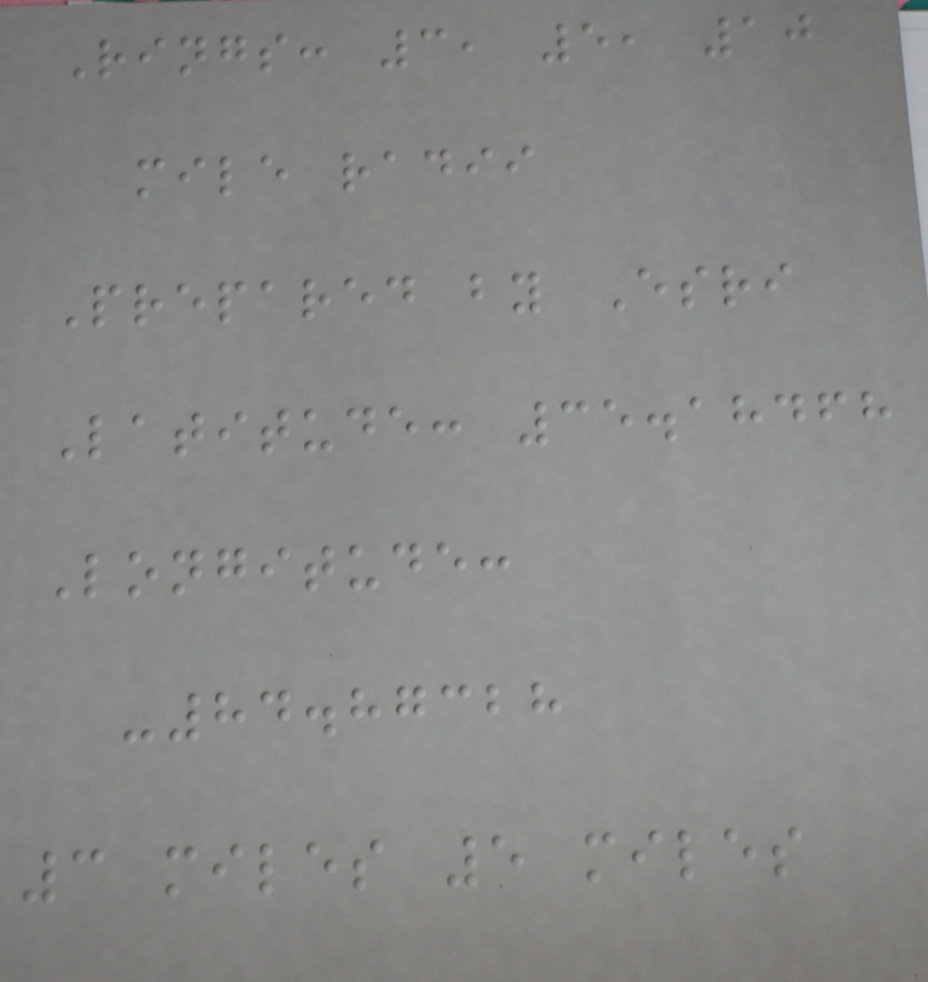Rings: 3, 5, 10
mile radii
Prepared by Esri
Latitude: 35.18468
Longitude:
-84.87328
3 miles 5 miles
